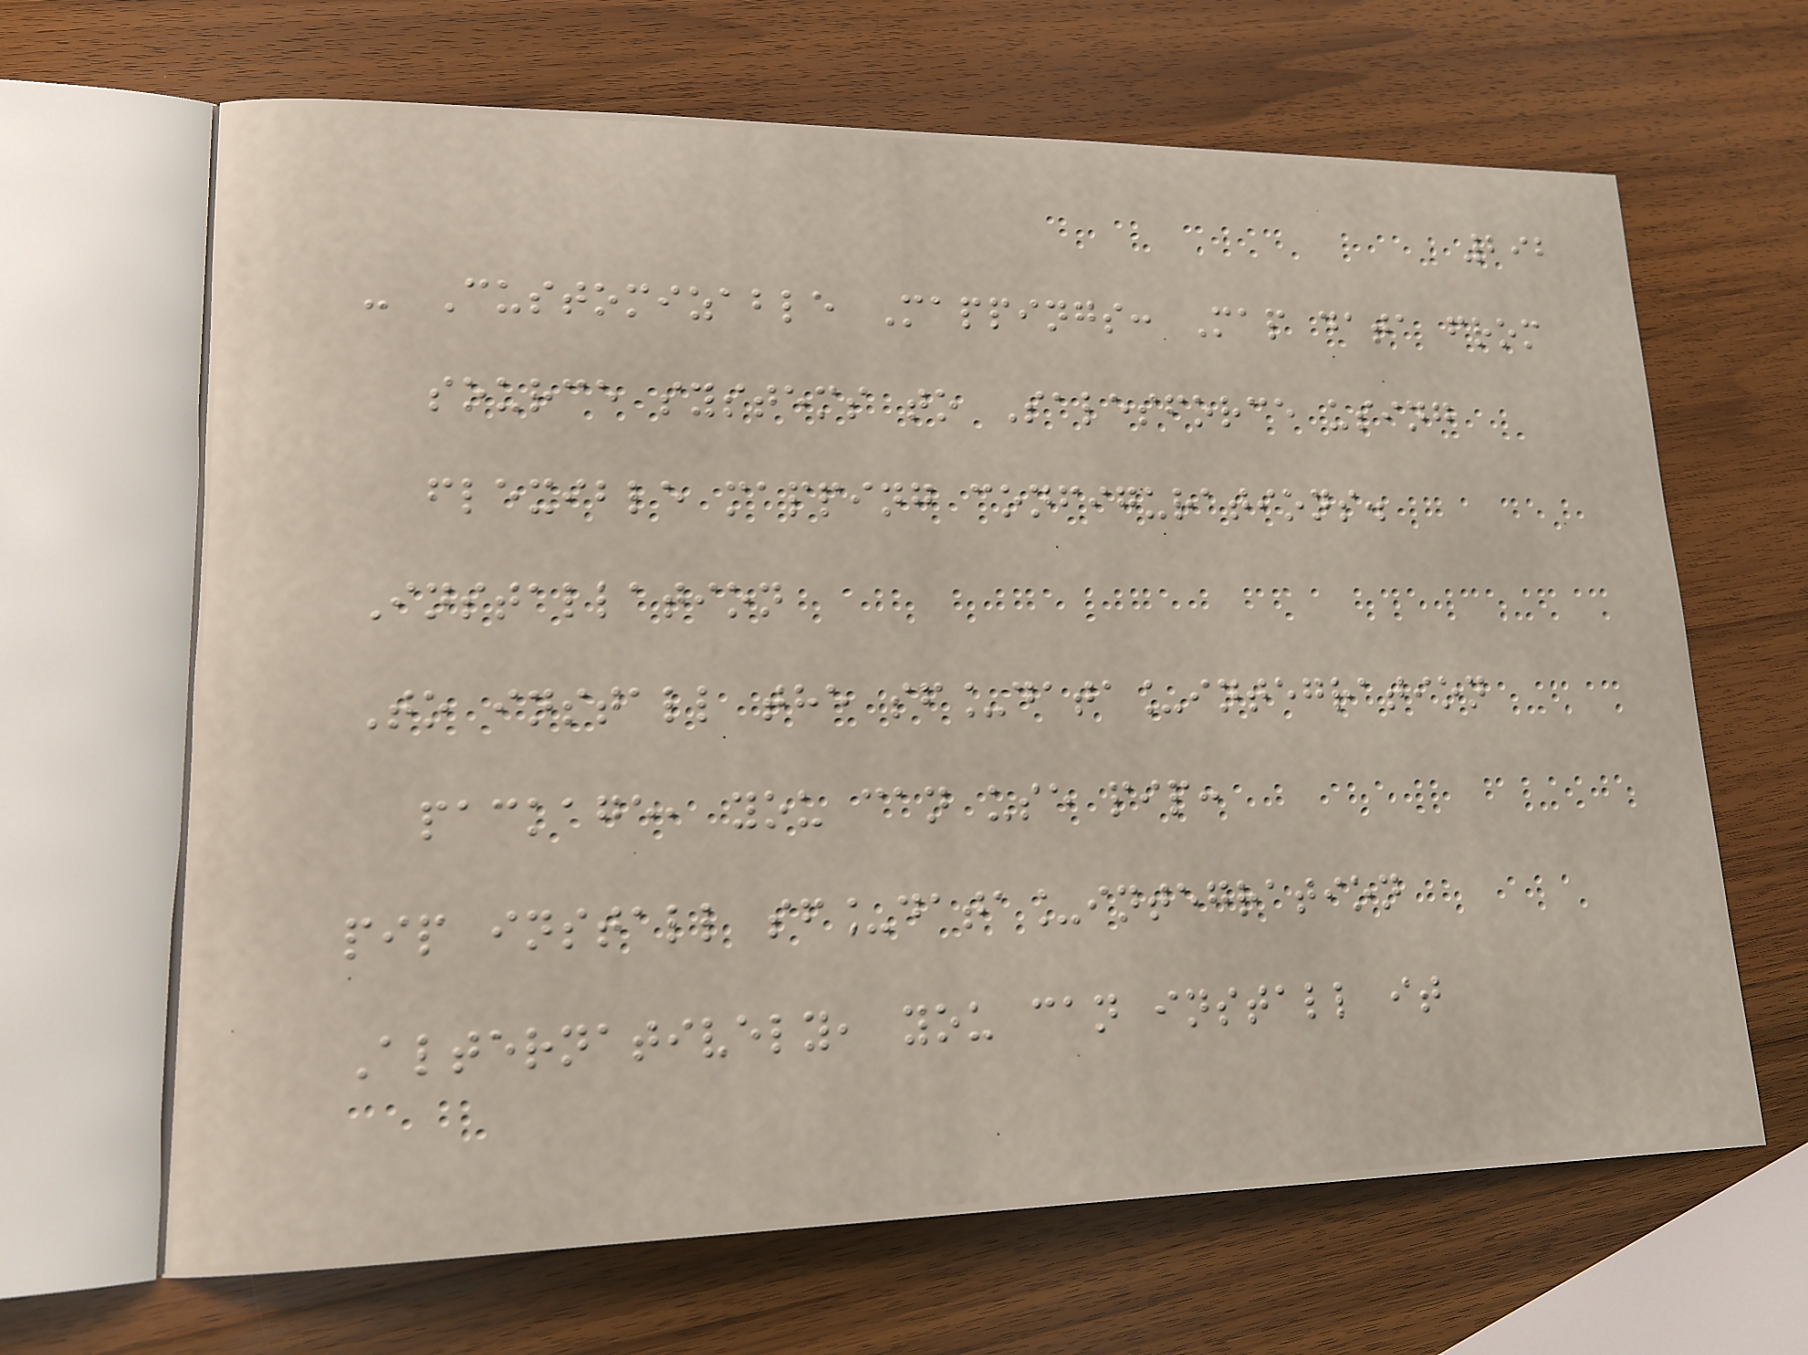292
- Customizable Mappings: Map data from
source systems to Salesforce using
flexible mapping configurations.
Installation
To install the sf_data_integration
package, you can use pip:
pip install sf_data_integration
Alternatively, you can install it
